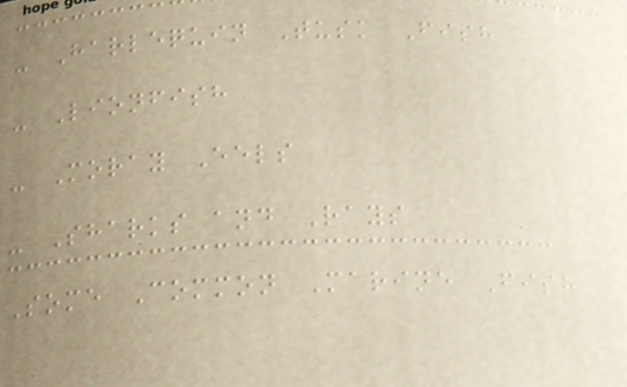- Harlequin Tusk Fish
- Lionfish
- Moray Eels
- Sharks and Rays
Some Common Marine Fish
